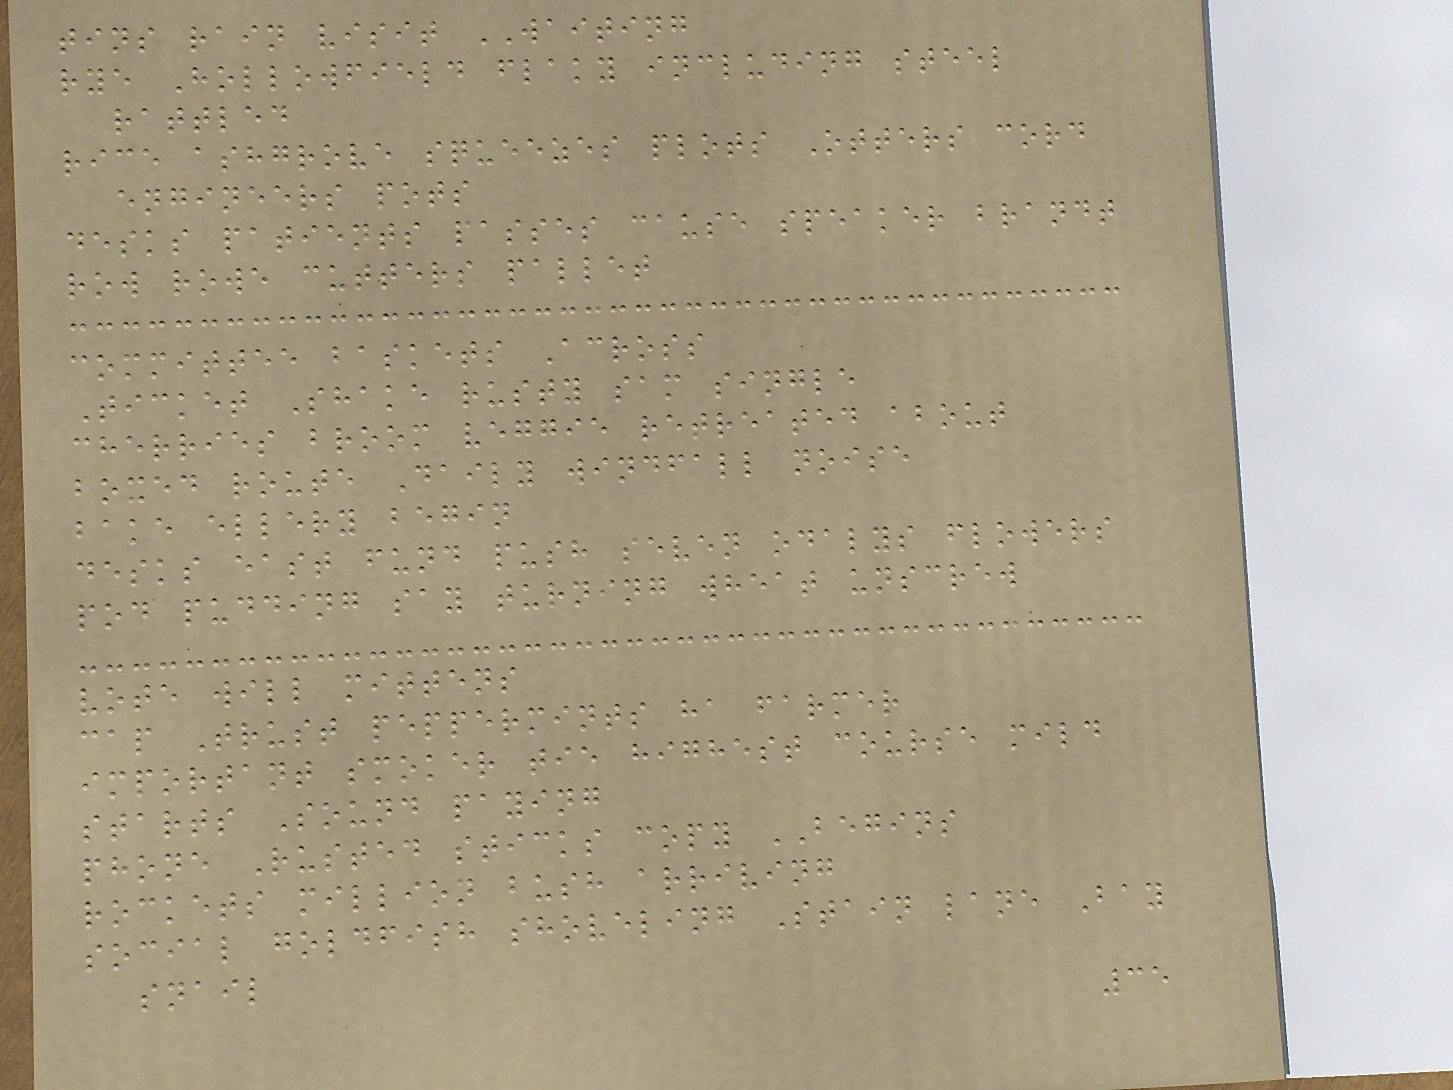tins rain visit WAITING
rye Hollowfield flaky including steel
rattled
rice ashgrove squeezes plots Otters cord
engineers pots
desks patients passes cause speaker brandt
row rowe cutters pallet
committee baskets Across
Ticket Shake rusty sam single
cherries broom veggie retreated about
boxed route Daily windfall noise
bake ellery begin
desks east fund push seven odalys flowers
pod pudding say turning wheat unscrew
vote will mittens
cap Trust peppermints ha farmer
important smoker tie highest course mild
starts Sound paying
phone Rusted sticks copy BEGINS
rockets million bush arriving
social goldfish shoveling Stain lane Bay
snail
35
